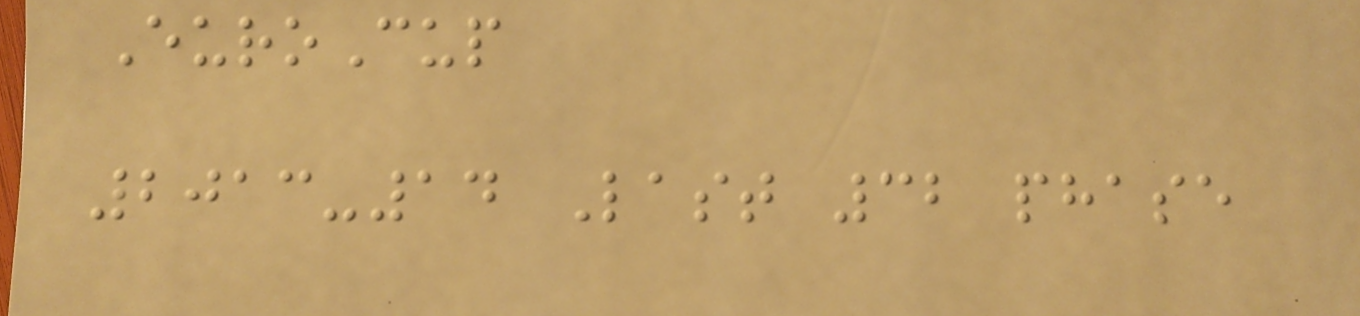EuroCup
2013-14 Last 32 phase
